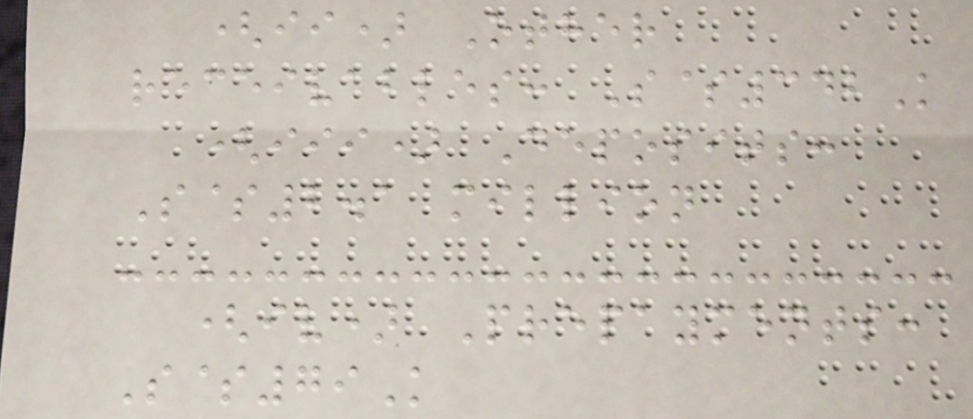(ii) Other
receivables: S$342K
(iii) Deposits:
S$2.1 million
(iv) Prepayments:
S$79K
